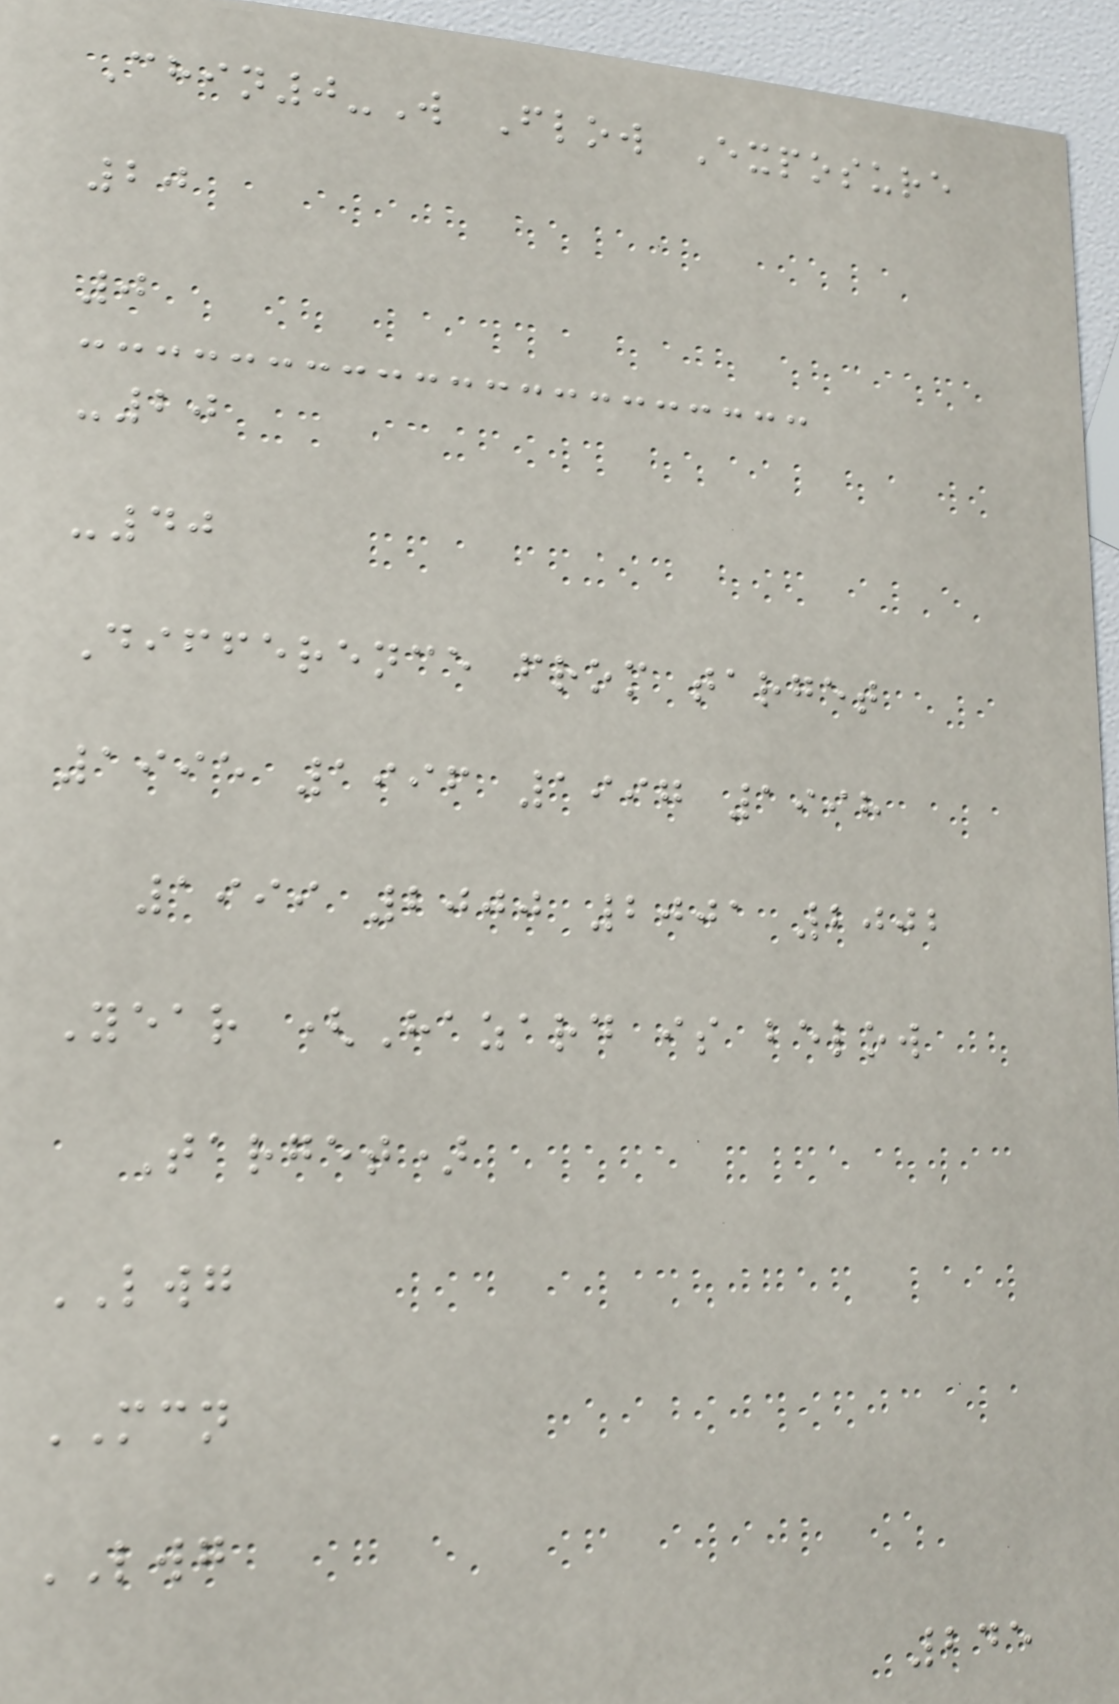Chin0-W Flow Exposure
20
0
-20
-40
Difference from target
1995 1996 1997 1998
1999 2000 2001 2002
Year (Hazard is below
Target)
LWG
MCN
LWG
245
